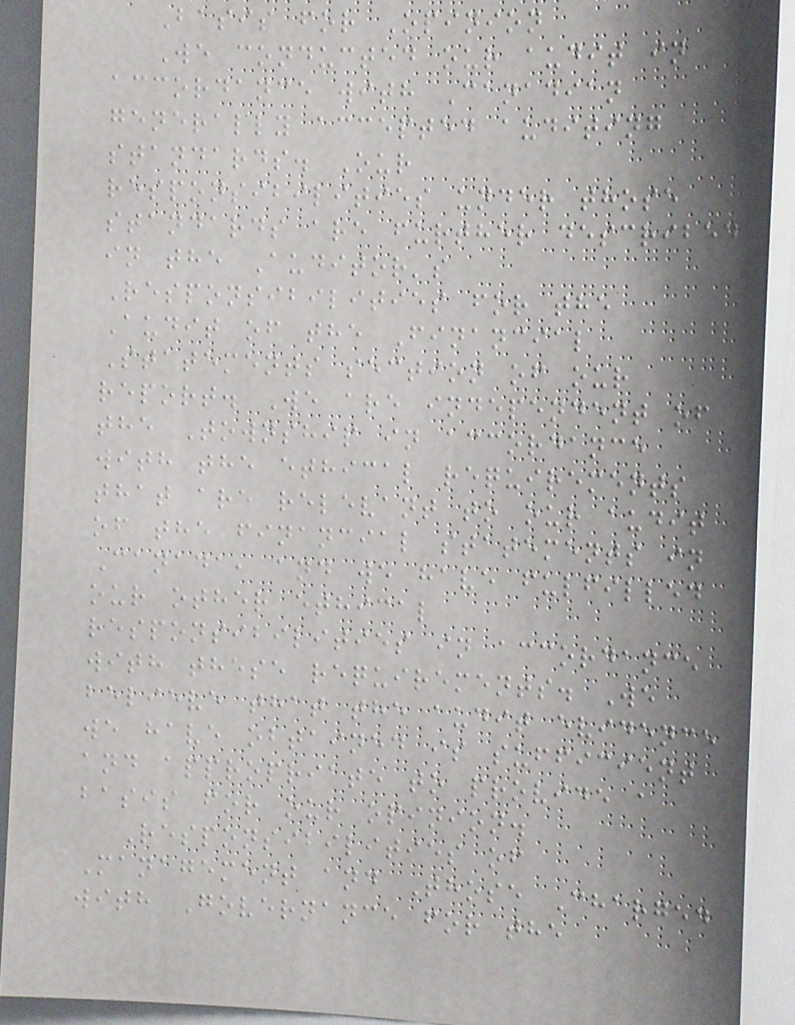Basis for Opinion
We conducted our audit in
accordance with Canadian
generally accepted auditing
standards. Our
responsibilities under those
standards are further described
in the Auditor's
Responsibilities for the
Audit of the Financial
Statements section of our
report. We are independent of
the Township in accordance
with the ethical requirements
that are relevant to our audit
of the financial statements in
Canada, and we have fulfilled
our other ethical
responsibilities in accordance
with these requirements. We
believe that the audit evidence
we have obtained is sufficient
and appropriate to provide a
basis for our opinion.
Responsibilities of
Management and Those Charged
with Governance for the
